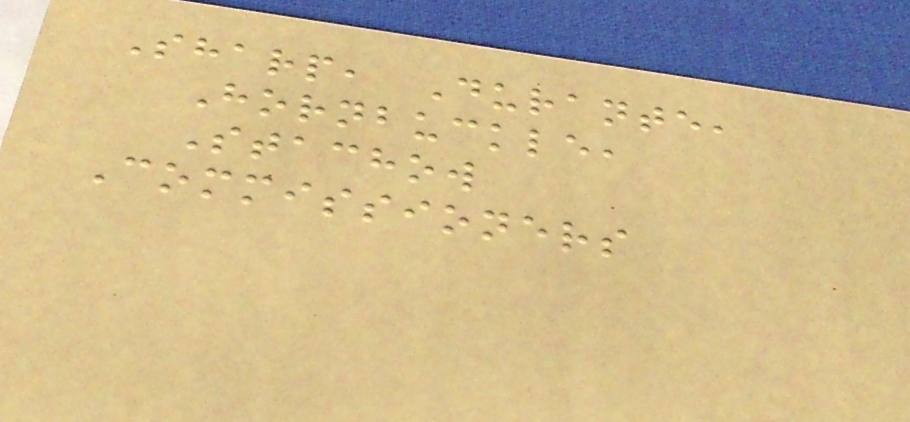Sharp, Durante,
Hornbuckle,
Stachow
Commissioners
